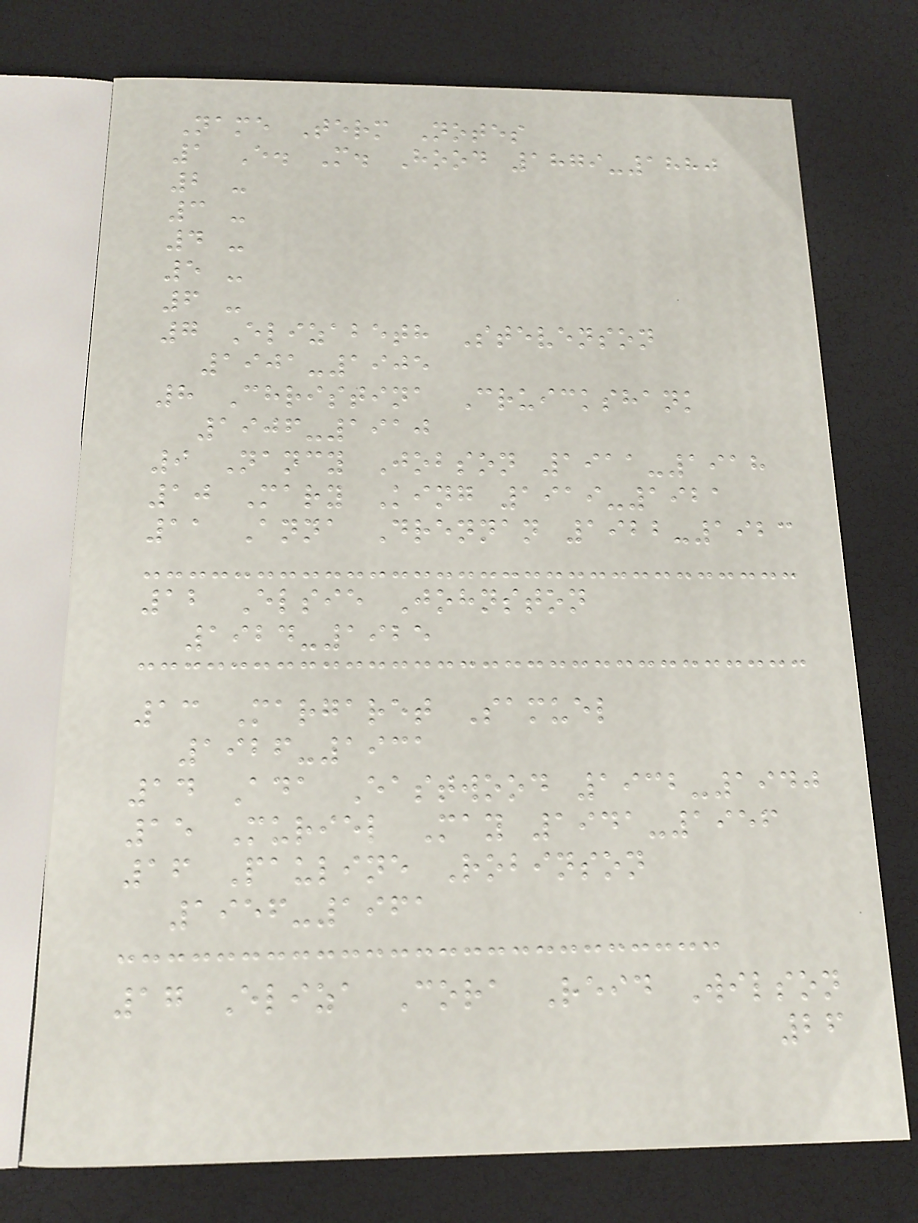Name Term Notes
1 E. M. Hood 1879-1880
2 -
3 -
4 -
5 -
6 -
7 Elizabeth Stevenson
1901-1905
8 Christina Cruickshank
1906-1910
9 Nancy Jobson 1911-1918
10 Mary King 1919-1921
11 Anna Drennan 1922-1923
12 Elsie Johnston
1924-1925
13 Margaret Samuel
1926-1931
14 Ada Eastwood 1932-1940
15 Muriel May 1941-1956
16 Pauline Robinson
1956-1961
17 Eliza Cora Reid Wilson
26
